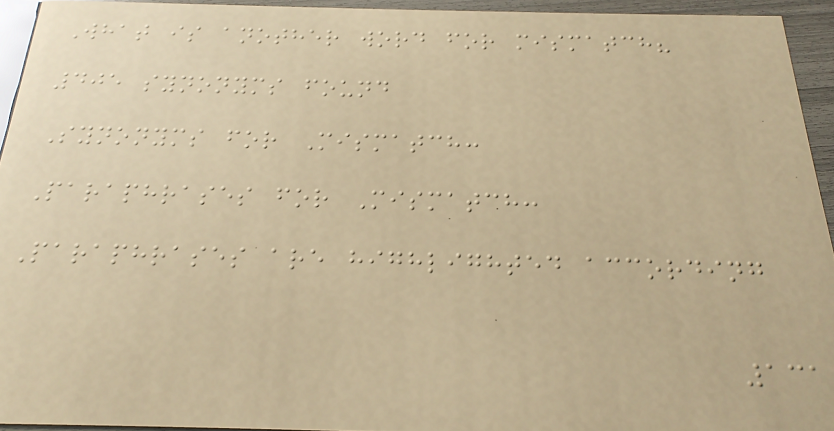What is another word for mismatch?
405 synonyms found
Synonyms for Mismatch:
Paraphrases for Mismatch:
Paraphrases are highlighted according
131
